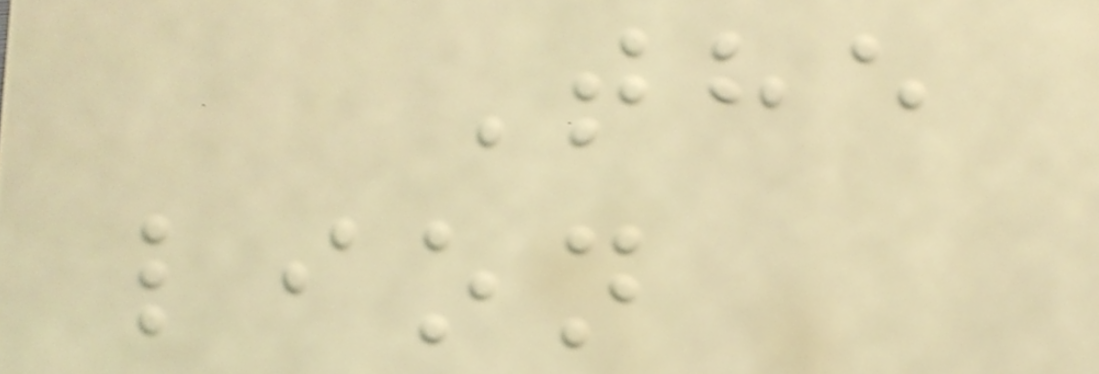The
lion
